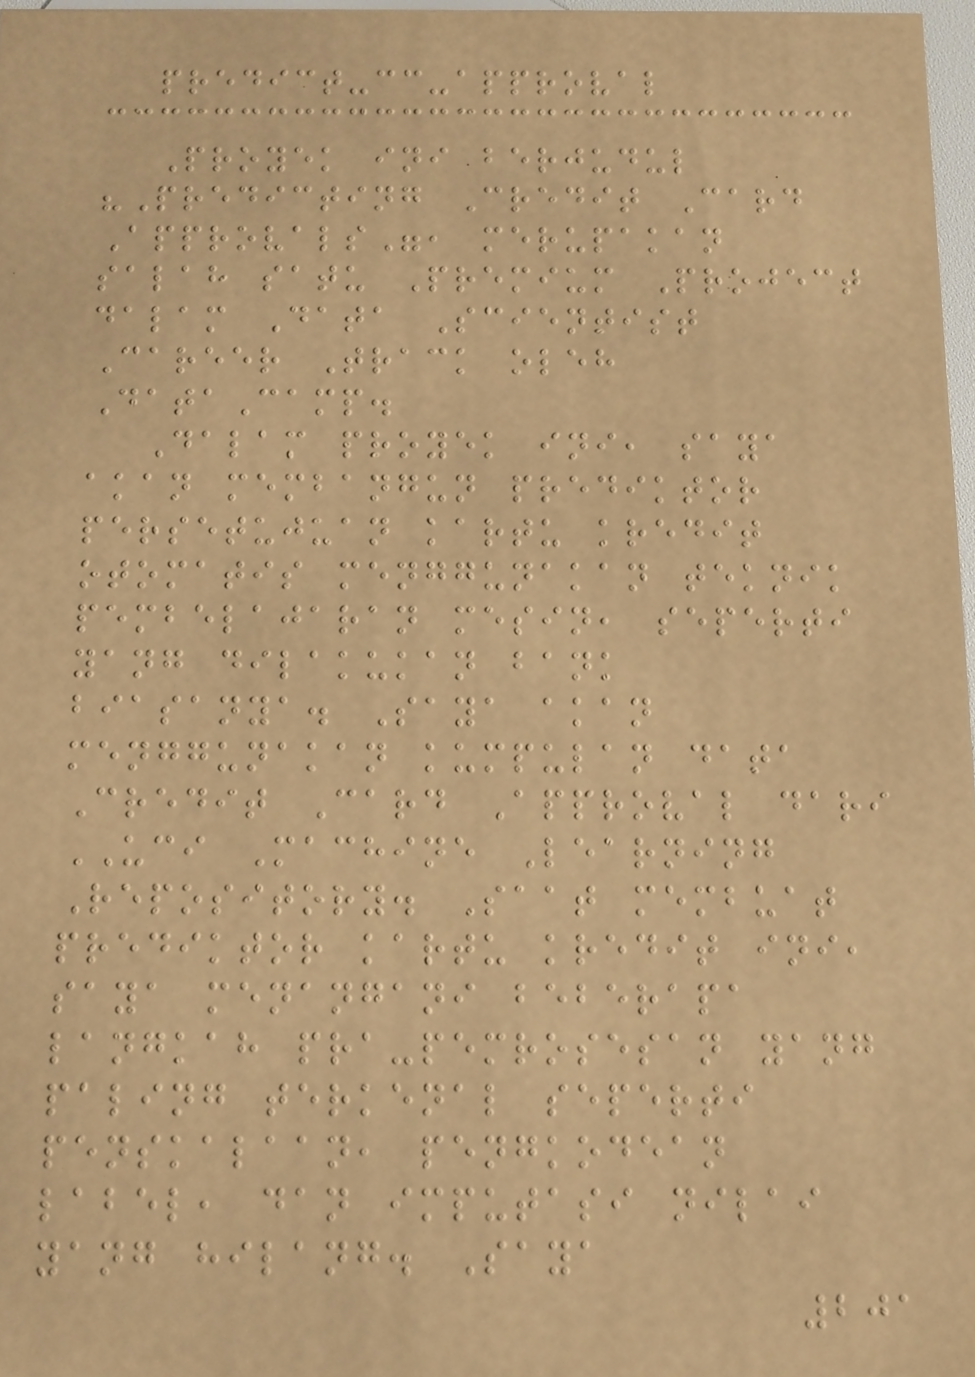predict-cc-approval
Proyek ini berjudul
"Predicting Credit Card
Approvals", merupakan
salah satu Premium Project
dalam Data Scientist
Career Track oleh
DataCamp.
Dalam proyek ini, saya
akan membangun prediktor
persetujuan kartu kredit
otomatis menggunakan teknik
pembelajaran mesin, seperti
yang dilakukan bank
biasanya. Saya akan
menggunakan kumpulan data
Credit Card Approval dari
UCI Machine Learning
Repository. Saat membuat
prediktor kartu kredit ini,
saya menangani beberapa
langkah pra-pemrosesan yang
paling terkenal seperti
penskalaan, pengkodean
label, dan imputasi nilai
yang hilang. Saya
201
